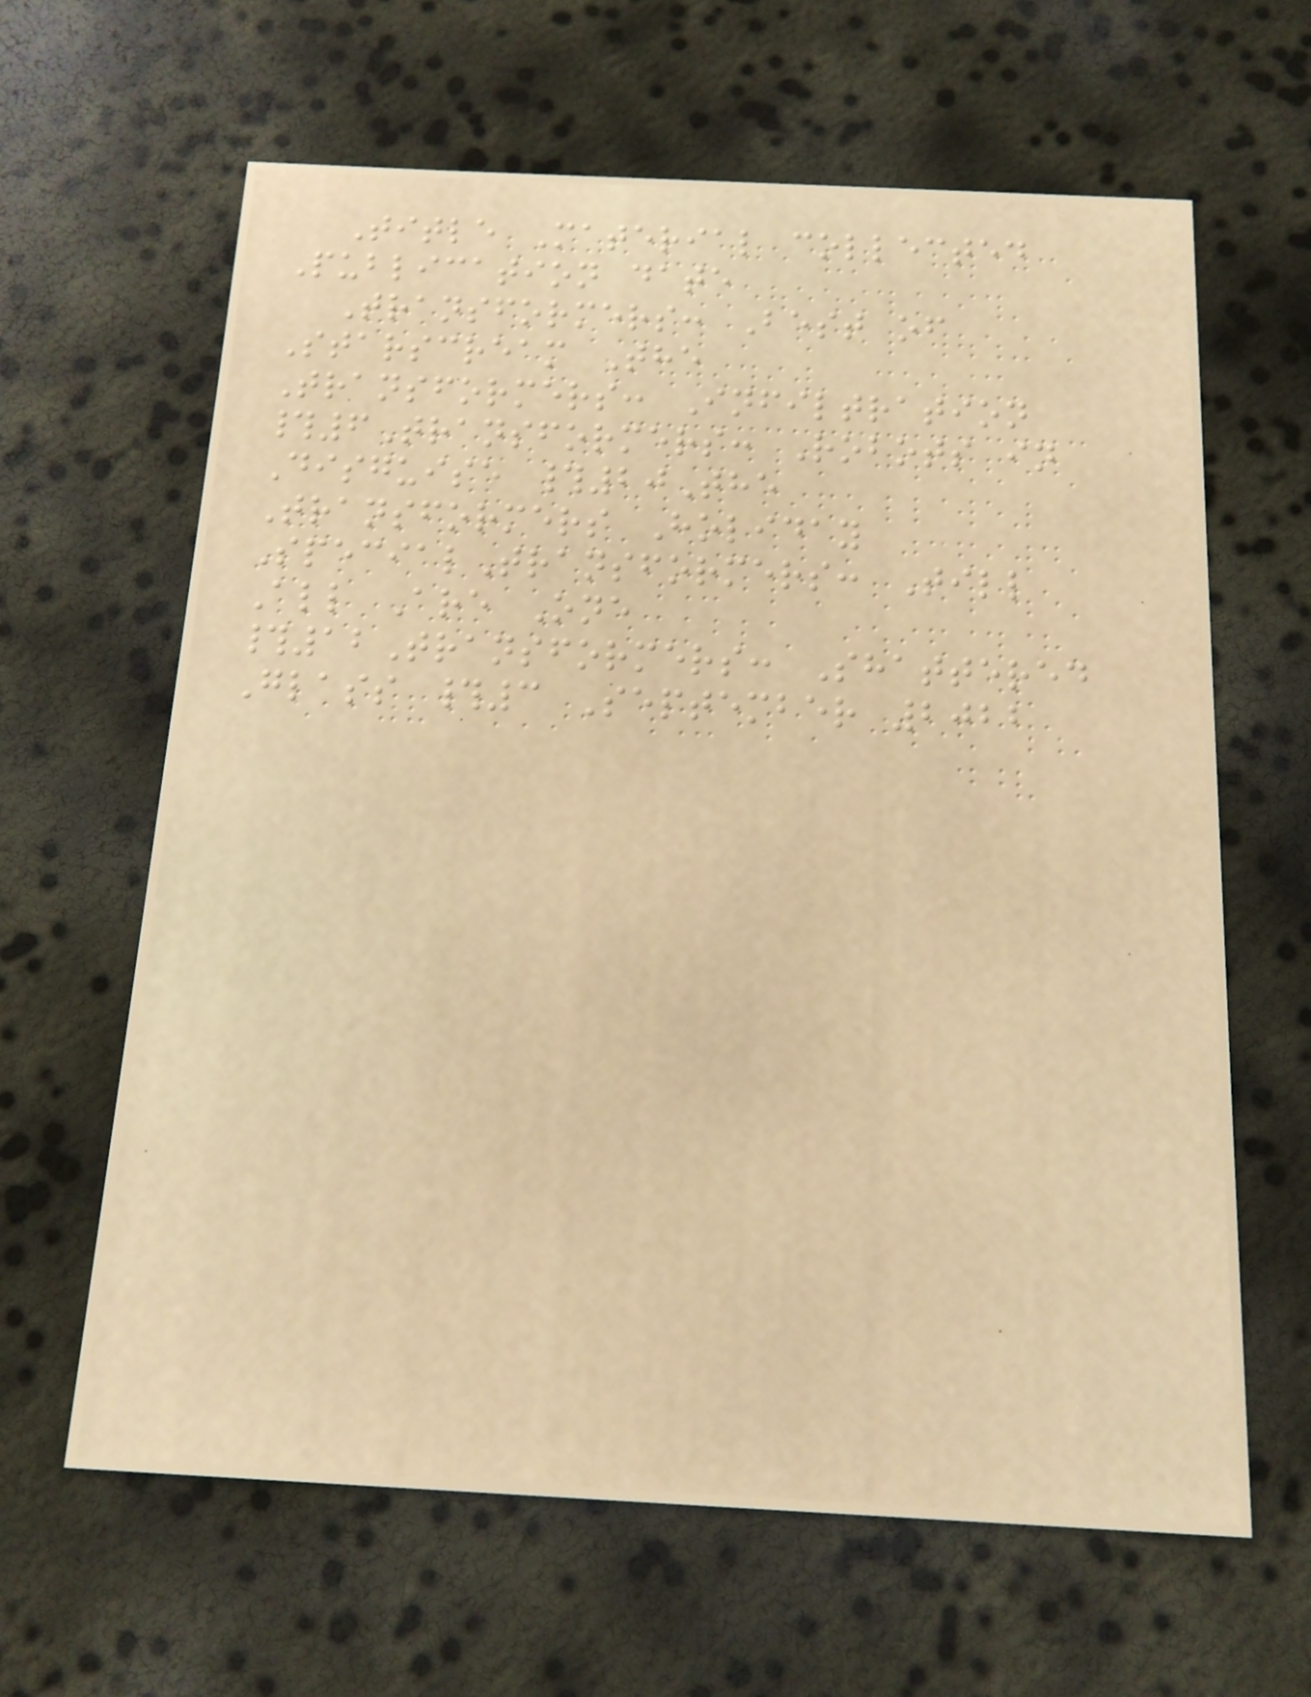Title Material collected
Publication date
Transformers: Best of
Starscream The
Transformers: Infiltration
#6Transformers: Robots in
Disguise #20The
Transformers Holiday
SpecialTransformers: Till
All Are One
#12Transformers: Shattered
Glass #3 September 2022
